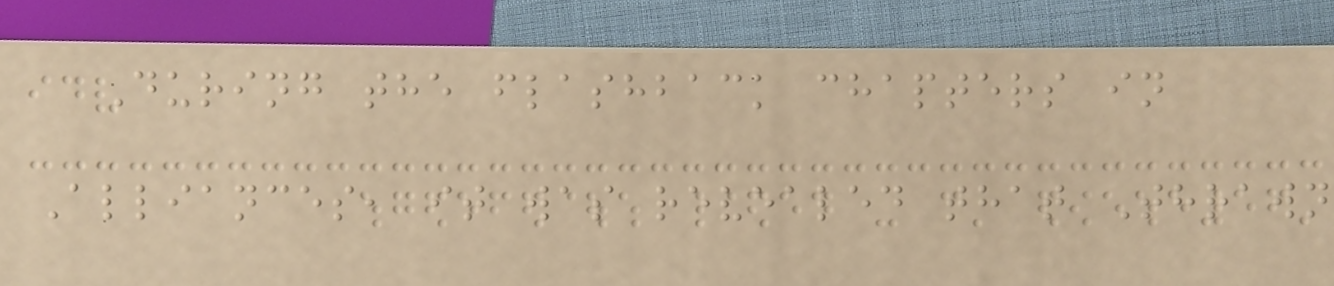During the flashback chapters in
Alliances, it was revealed that Thrawn
